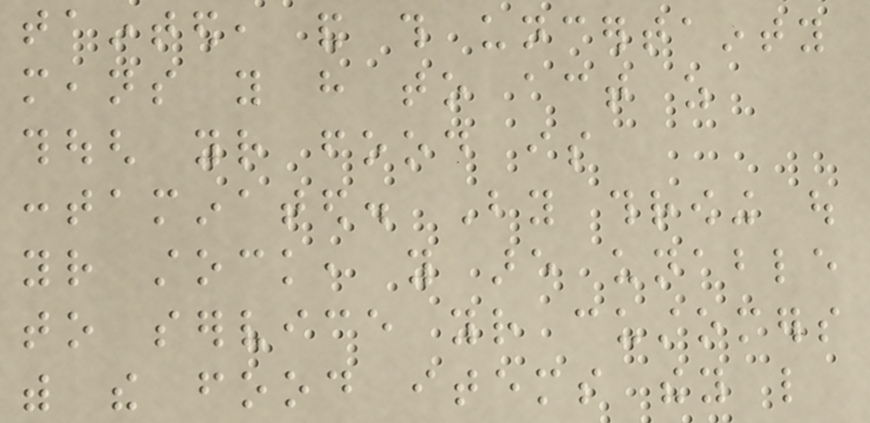tainted, and this uncertainty
means you have to act as
though your food is
contaminated. By throwing out
your stock, you are unable
to service your customers
with the food items they like
